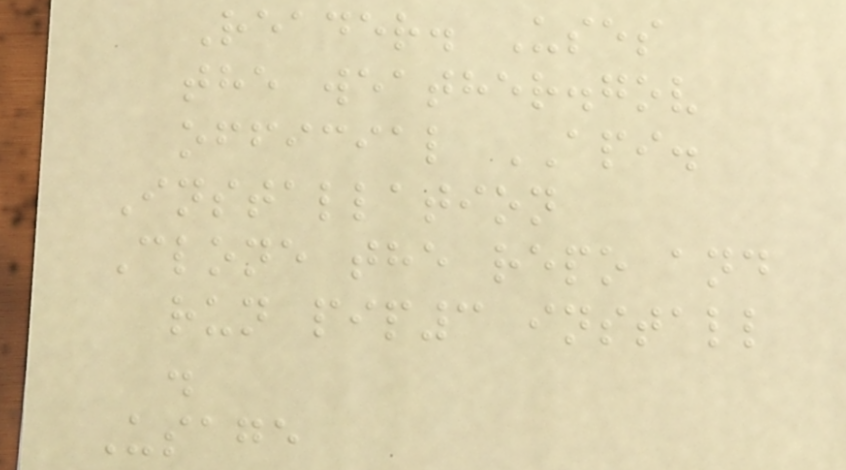Reader. Uses
the weather.gov
official API.
Installation
Clone the repo and
run pip3 install
.
Usage
